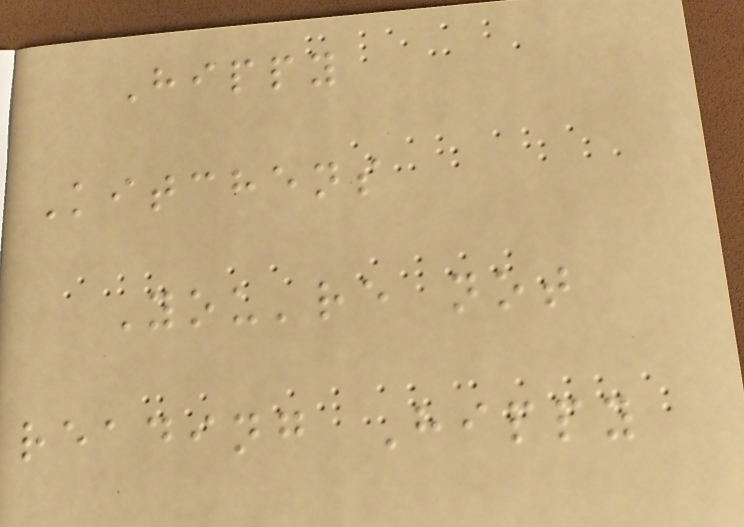Hippy
Kitchens
You're not
reading Hippy
